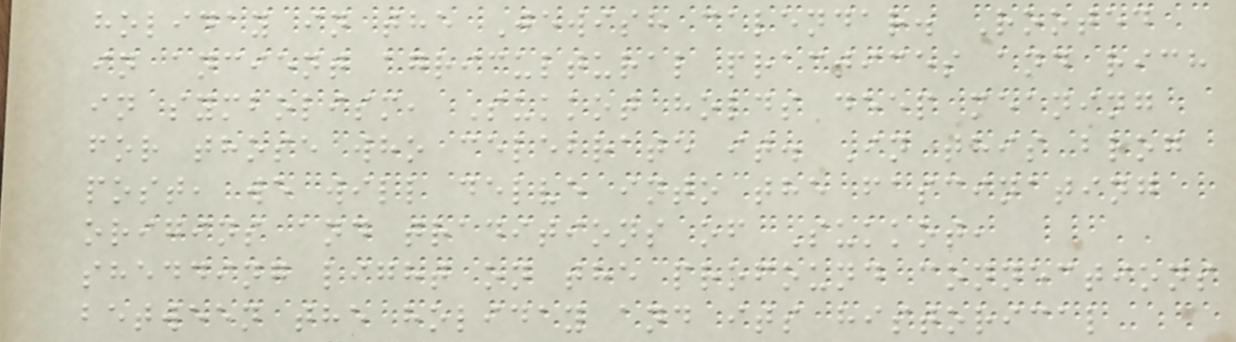holiday in the Jewish calendar. Rooted
in ancient agricultural practices and rich
in symbolism, Sukkot holds deep meaning
for those who celebrate it. In this blog
post, we will delve into the fascinating
origins and traditions of Sukkot,
shedding light on the profound connections
between the holiday and its historical
